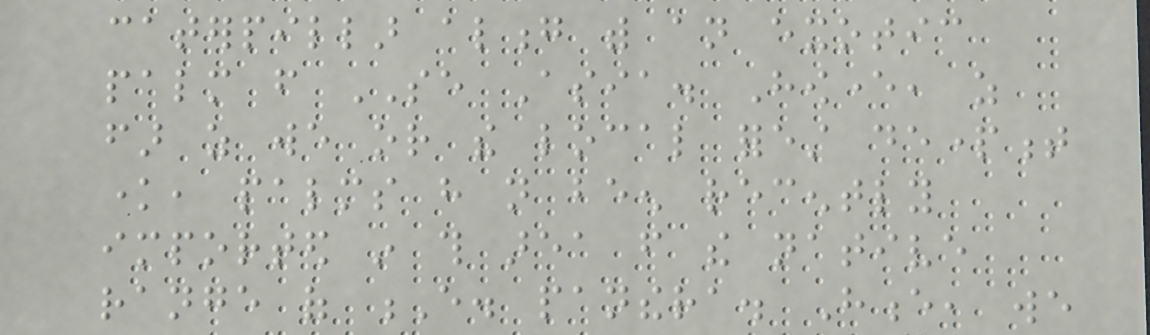caterpillar along with an exotic
palm from SE Asia. However, as
far as we or the local forest department
know, palms have not been recently
imported in this area from the native
range of E. panthera. Hence, we
